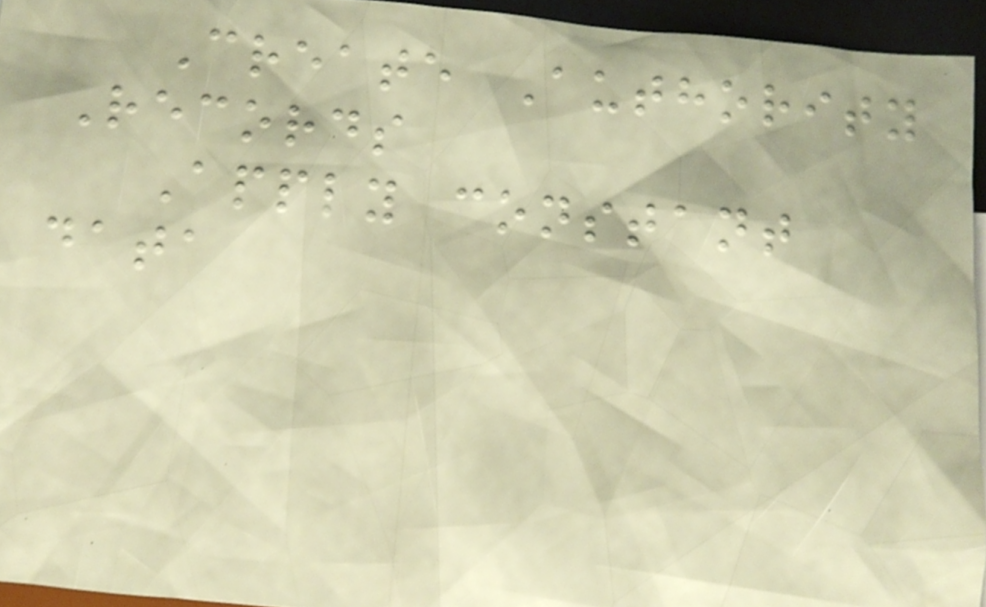Create Authority
Records
Apply constant
data
